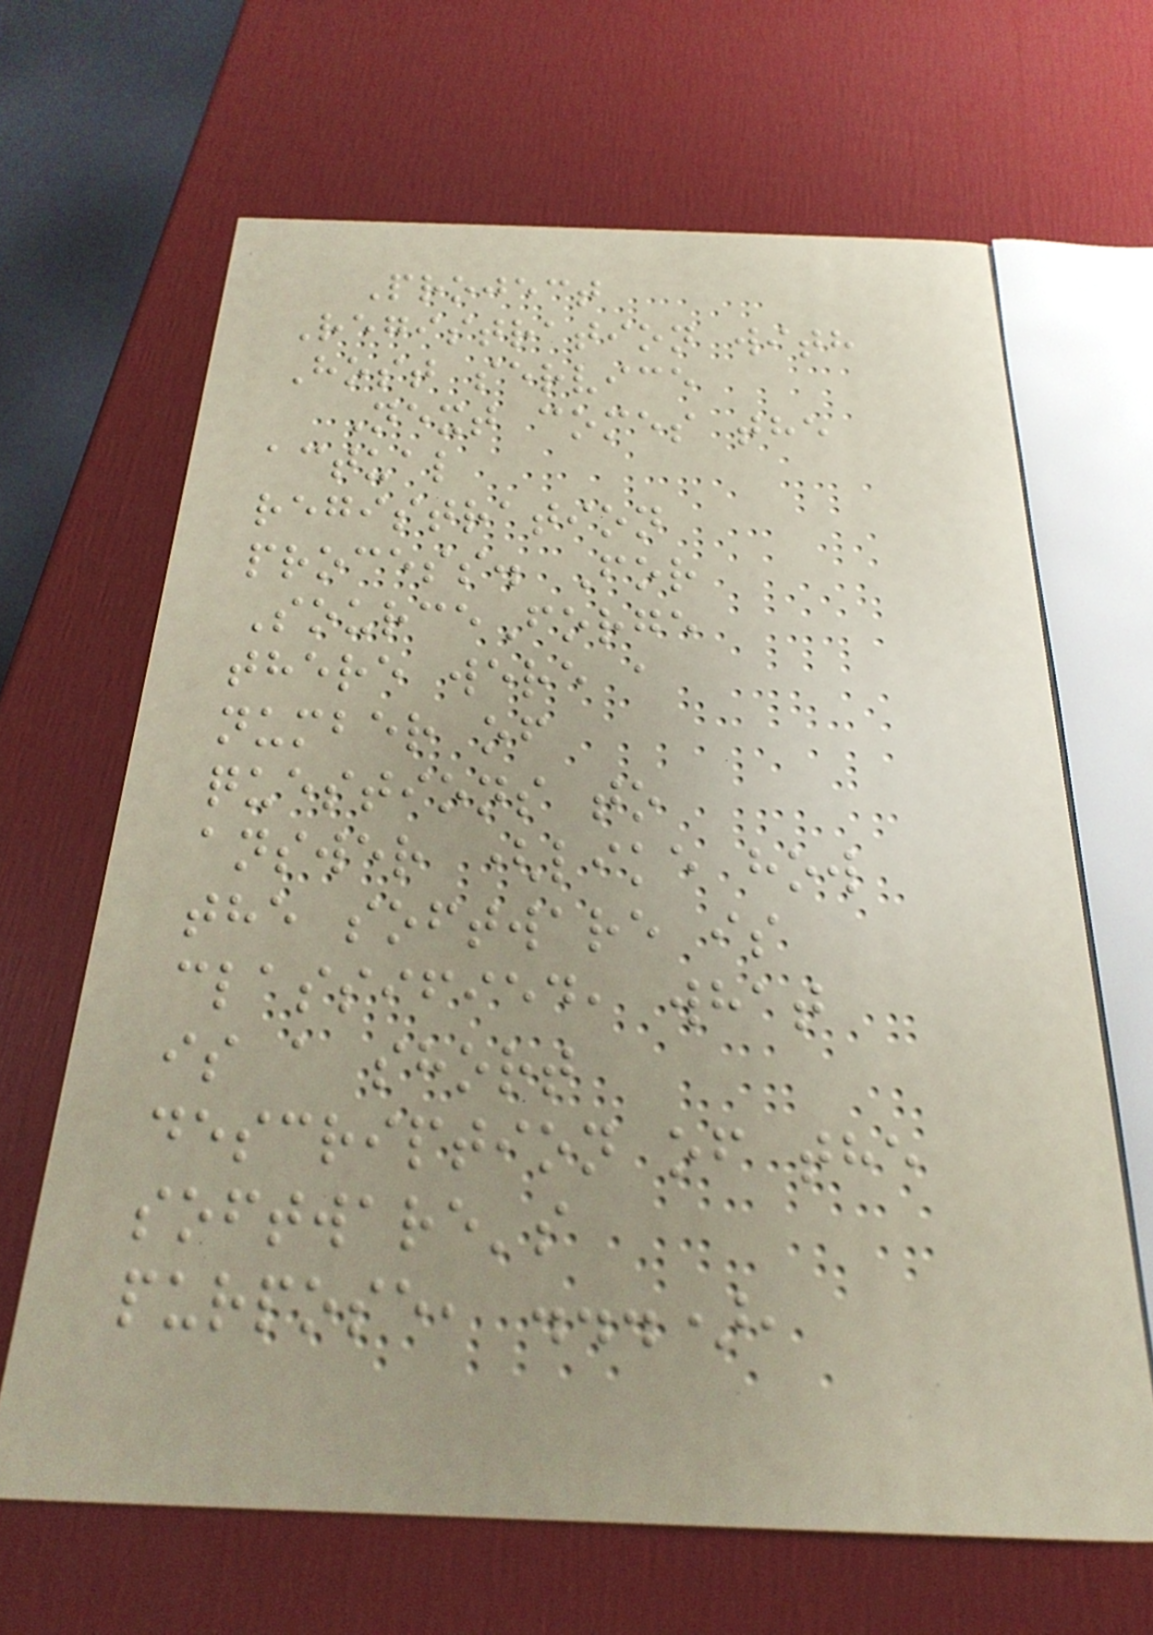Project
Registration with
Host service
Next comes the
actual
registration
process. For
SourceForge
there were a
number of
questions to
answer (like how
the software is
classified, what
is a short
description of the
software's
purpose, ...),
